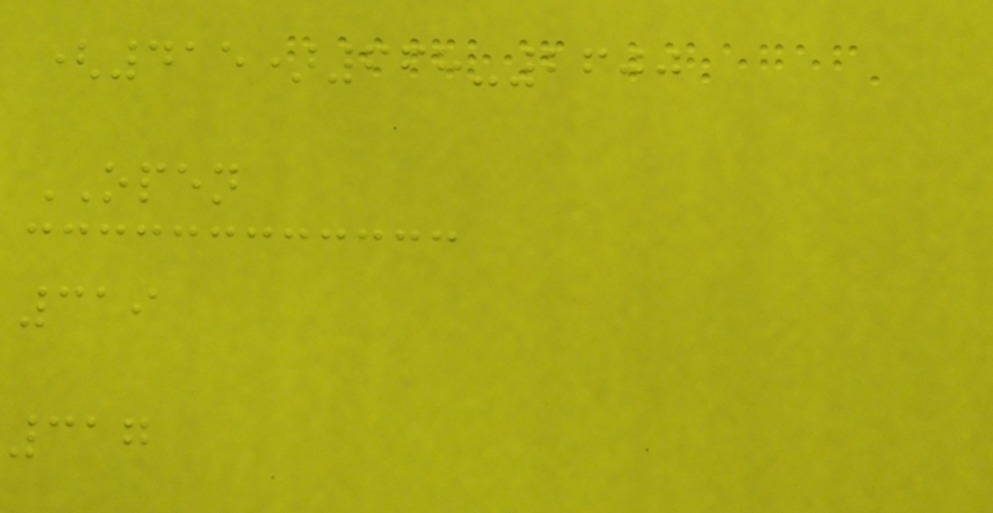(415)668-2600
OPEN
319
317
